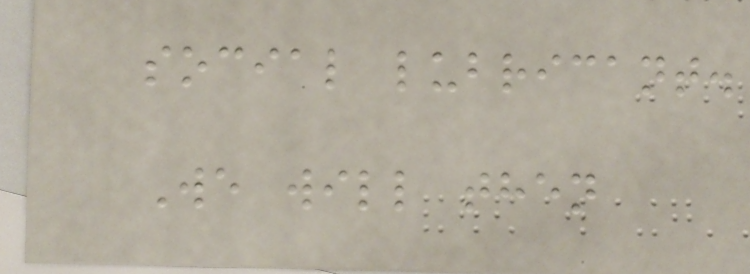social lubricant.
We will then
